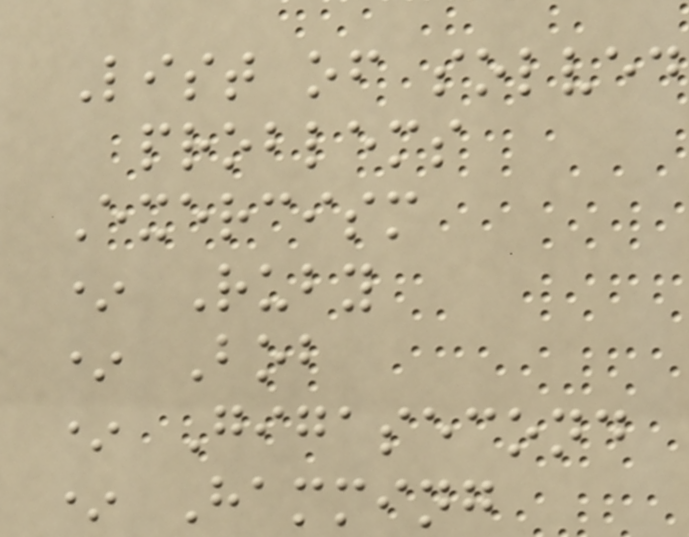List of solved
problems
Exercism
* Ruby
* Bob
* Gigasecond
* Hamming
